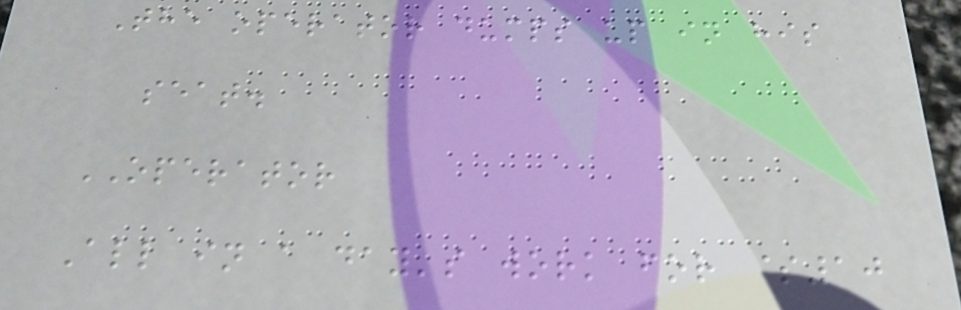The operator dumps up in his
seat.
OPERATOR
All in a day's work for $10
